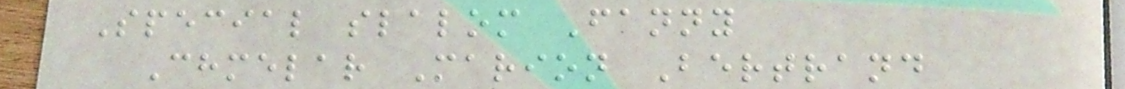Special slalom Fanny
Chmelar Marion Bertrand
